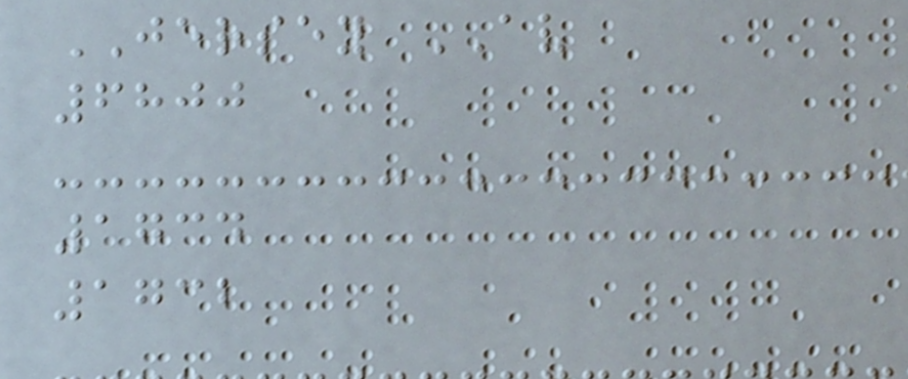JERSEY AV
6800
1734
1732
